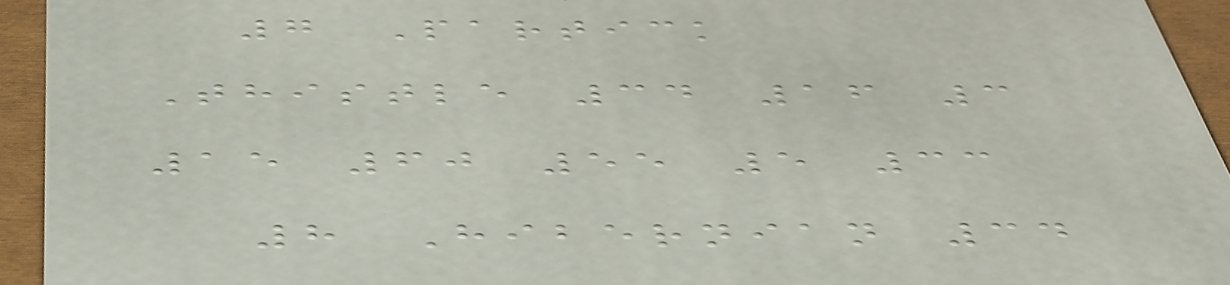7 Partick
Thistle 34 16 3
15 60 55 5 33
8 Hibernian 34
